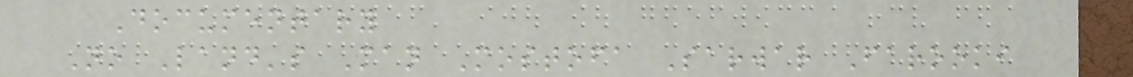Documentary
No Land's Man Mostofa Sarwar Farooki
